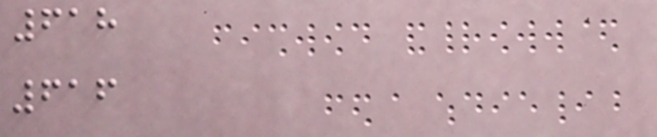618
616
